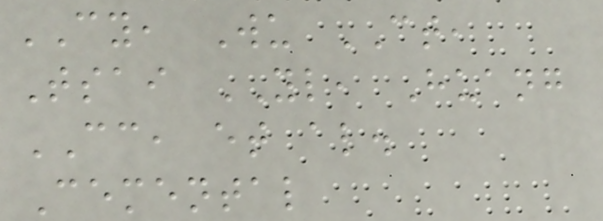CY, Wu CT,
Tsai YL, Huang
CC, et al.
Cemental
